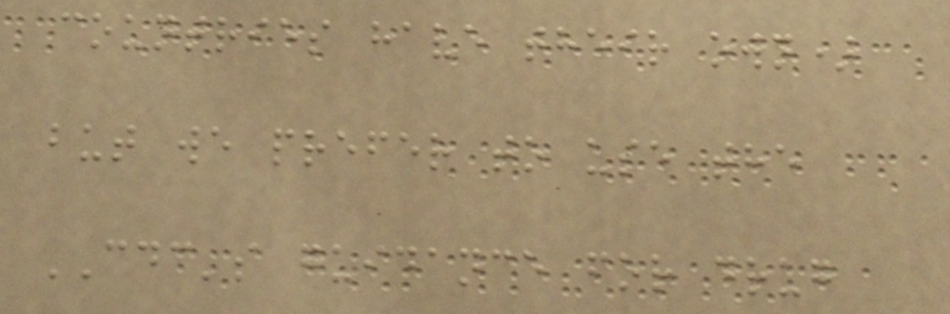countries have their own)
but we prefer to use the
CDC's guidance for drug
